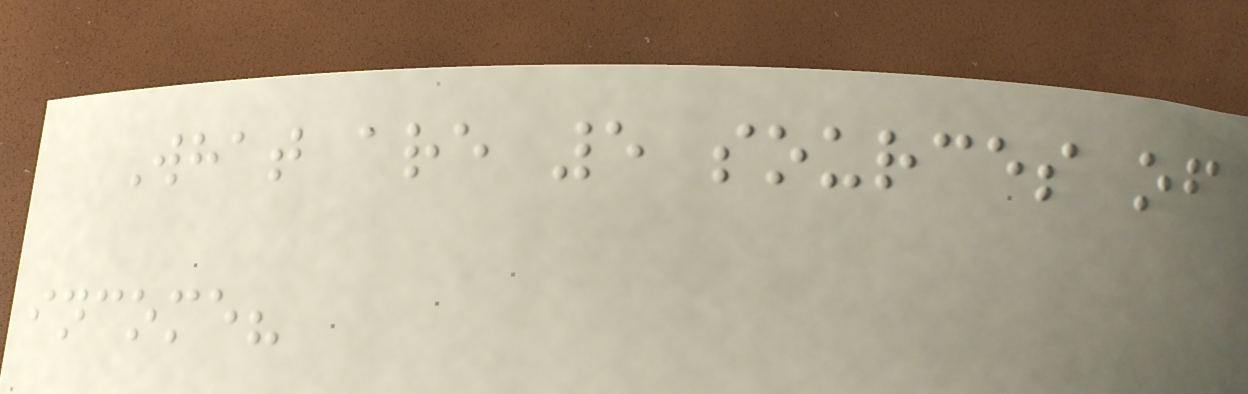What are 5 sources of
income?
